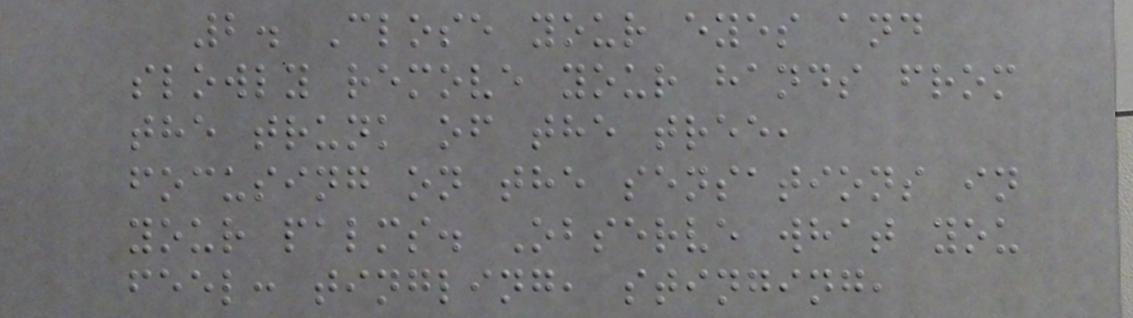2. Close your eyes and
slowly remove your hands from
the trunk of the tree,
focusing on the sensations in
your palms. Observe what you
feel: tingling, stinging,
